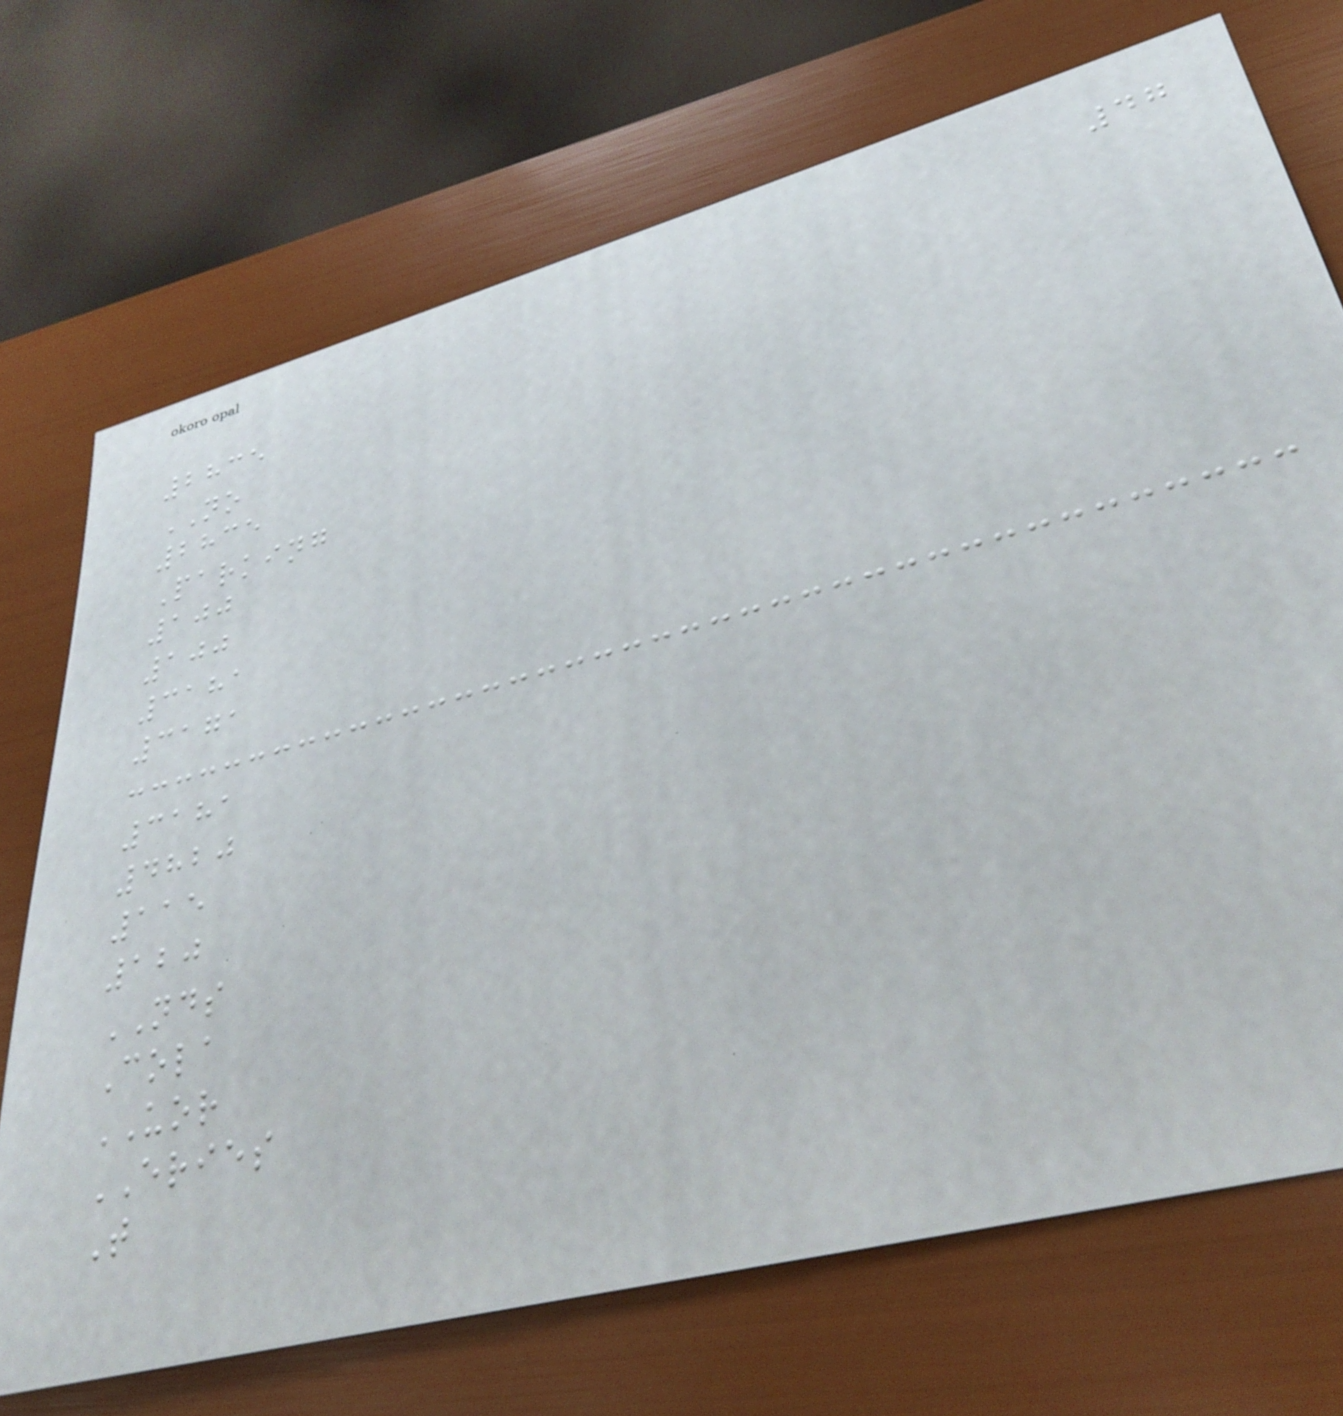47
2835
NO
2835
Parking
100
100
3181
3171
3181
4820
115
120
NDS
Cola
UOR
ERIES
T
